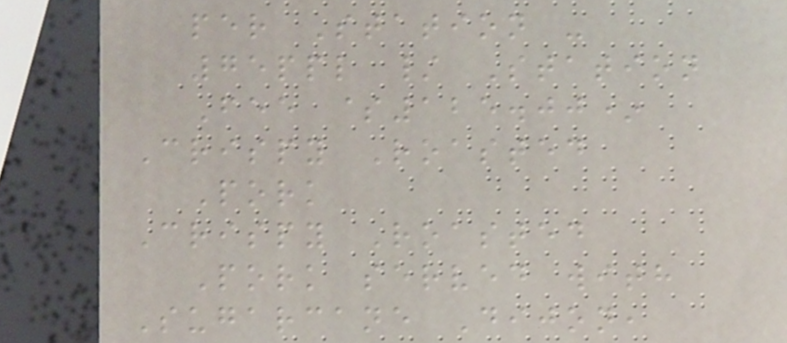per Station -
75ppl / Station
Fee $125.00*
Crispy Roasted
Pork
Crispy Roasted
Pork served with
Sugarcane Dijon,
